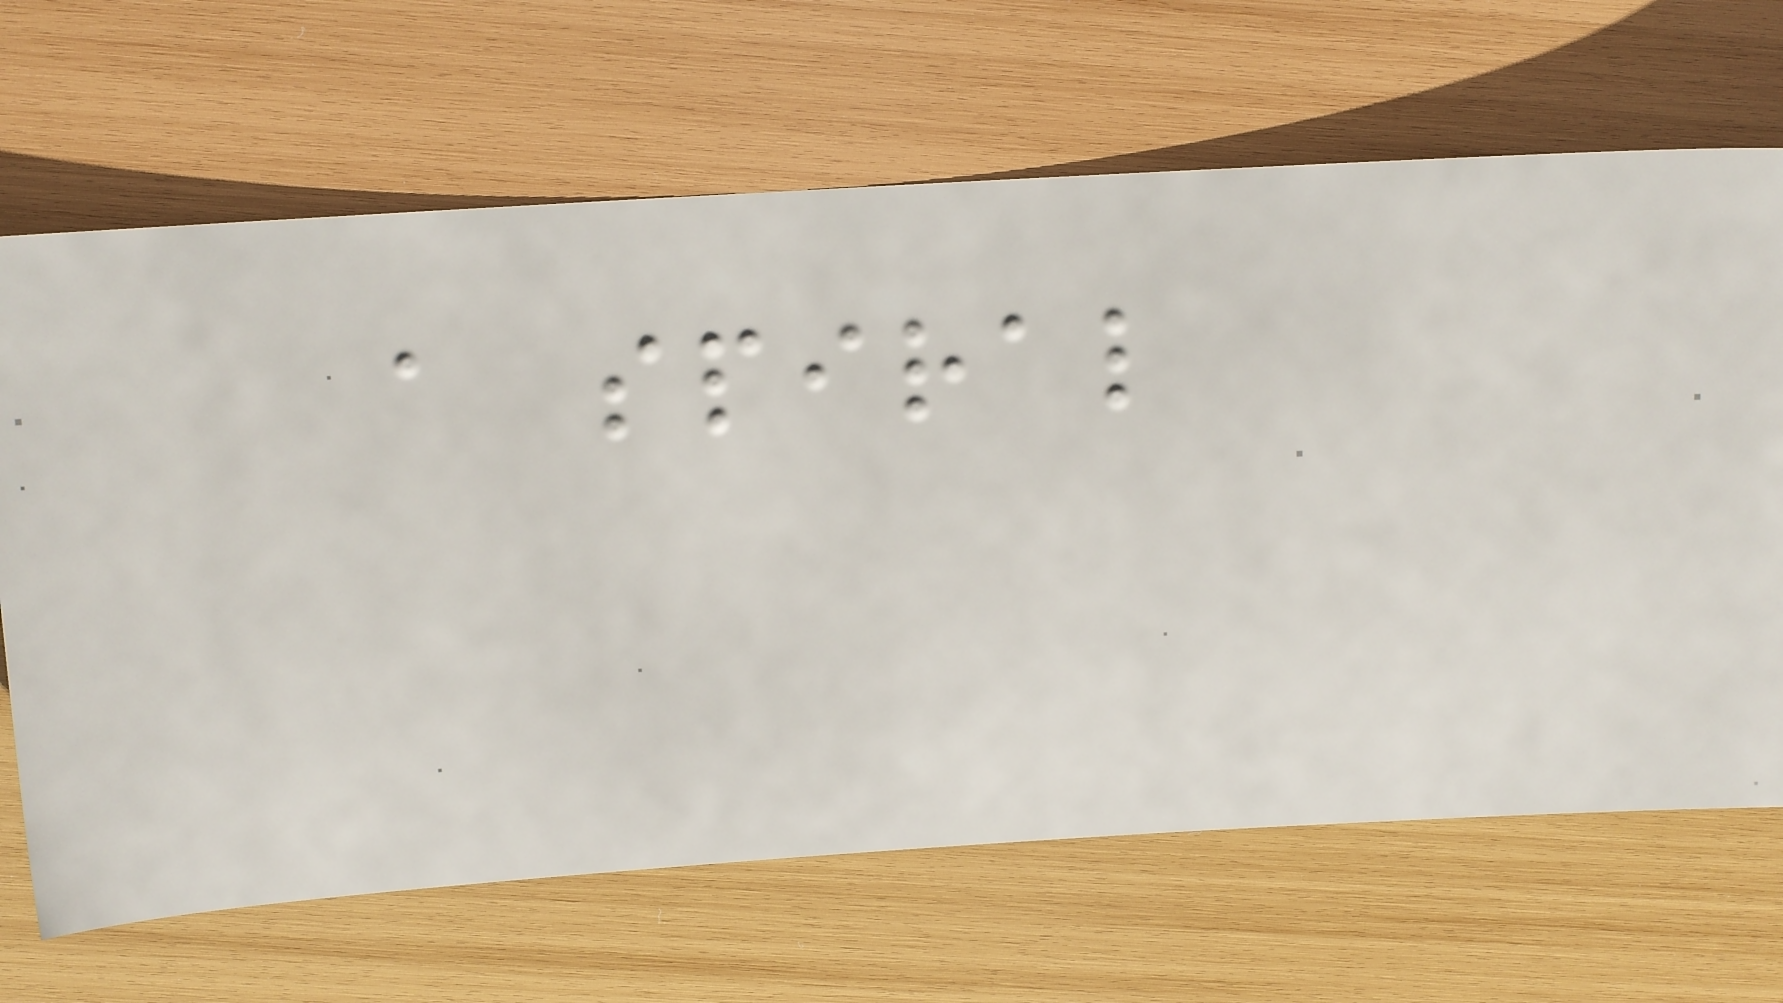a spiral
